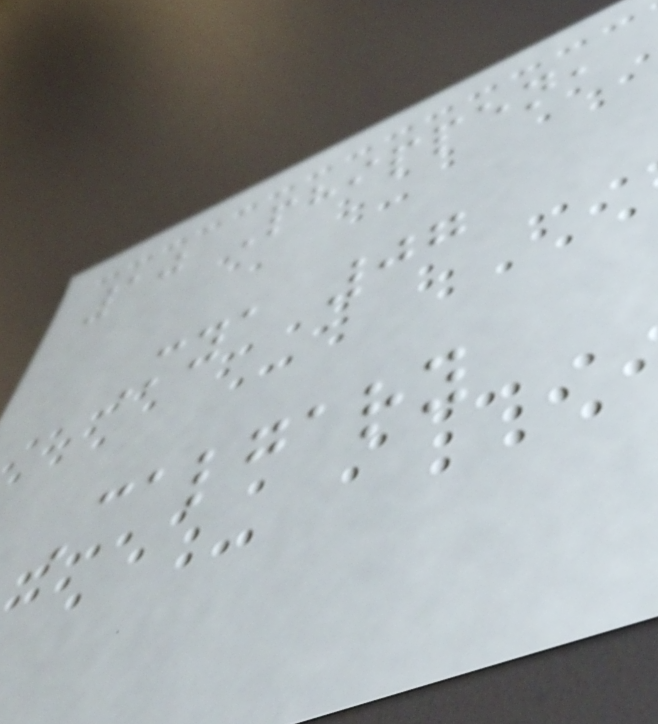10 Phippen,
Mya 07
Calgary
